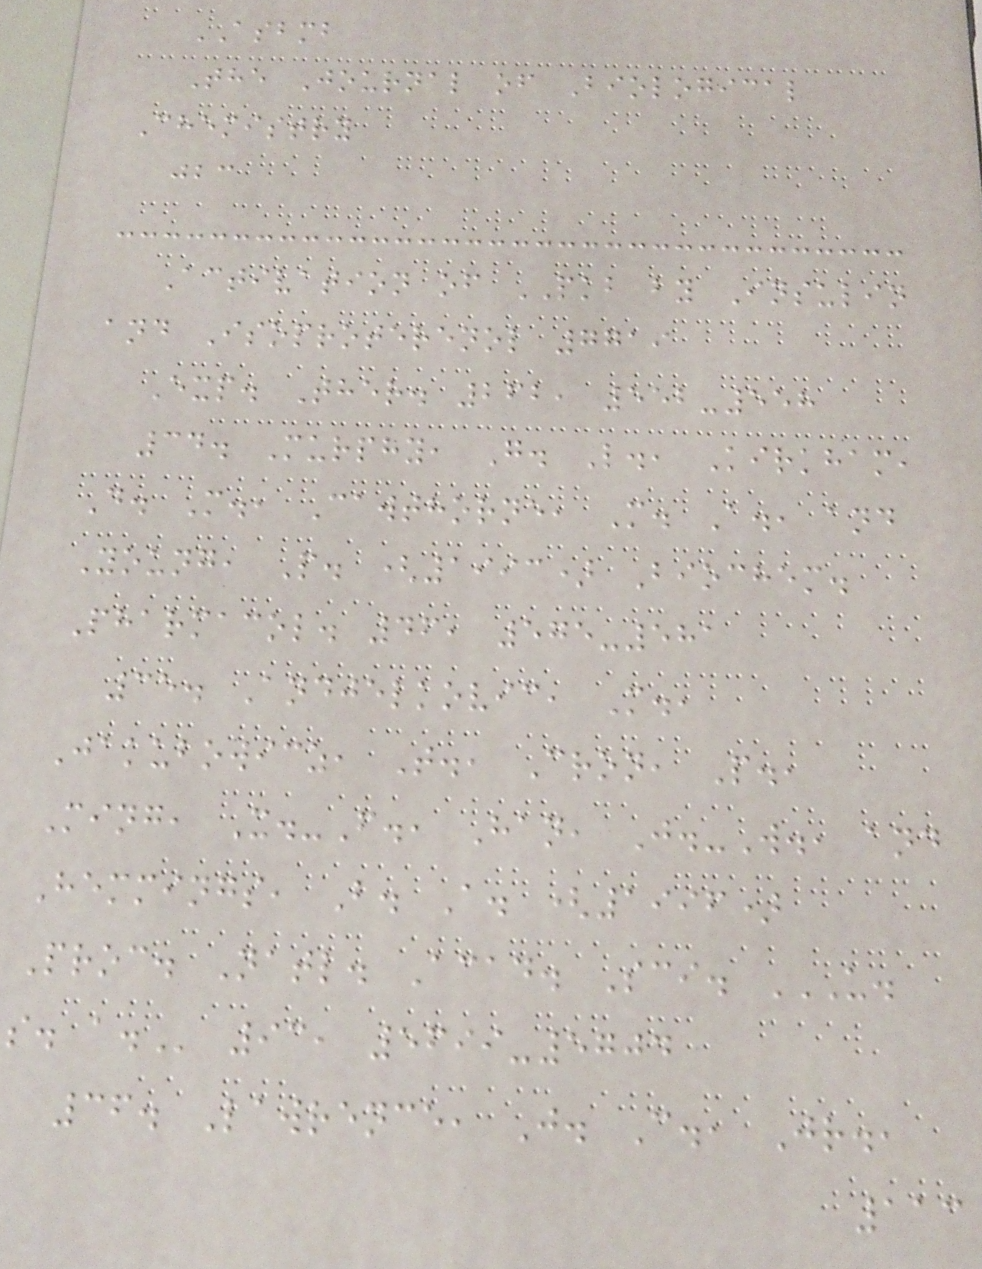ASBMB
The Journal of Biological
Chemistry
jbc
Activation of PKB by Insulin
and Isoproterenol 7719
Exp. Ther. 262, 552-558
34. Murphy, G. L., Kirkham,
D. M., Cawthorne, M. A., and
Young, P. (1993) Biochem.
Pharmacol. 46, 575-581
35. Andjelkovic, M.,
Jakubowicz, T., Cron, P.,
Ming, X.-F., Han, J.-W., and
Hemmings, B. A. (1996)
Proc. Natl. Acad. Sci. U.
S. A. 93, 5699-5704
36. Lawrence, J. C., Jr.,
113
